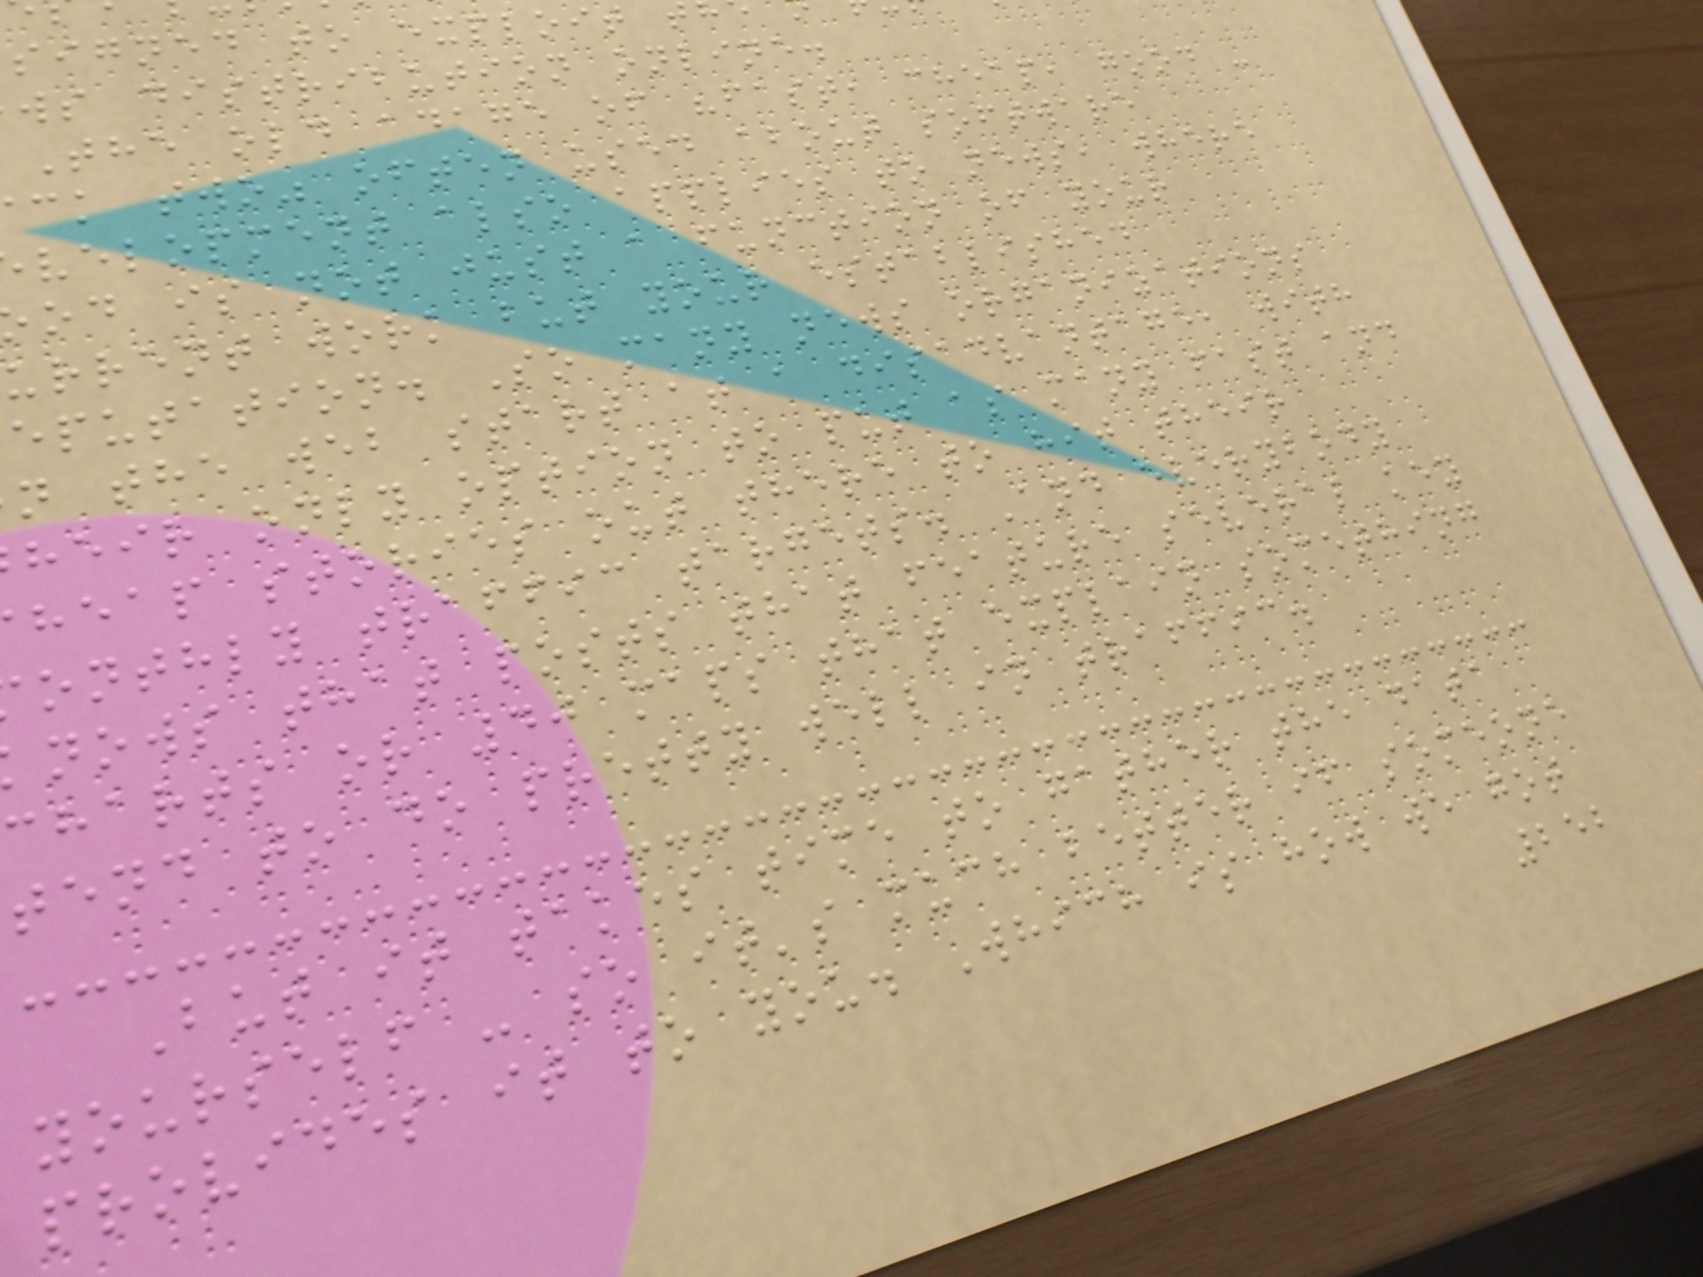signed to exploit
ws distribution online.
The old adage of "fast, cheap, good -
ck two" often used about software
velopment also applies to news, where
od is not just a function of your
urrent work but your established
eputation. So many news organizations
n the web start at a disadvantage, with
heir only option to put as many fast and
heap stories out there to hit their
onthly traffic targets. And everybody
nows that posts that feature several key
charts or 40 maps that explain something
tend to do pretty well in traffic.
But it takes time to gather the data
yourself - so it's much better if someone
provides it to you. Which is how we got
252
